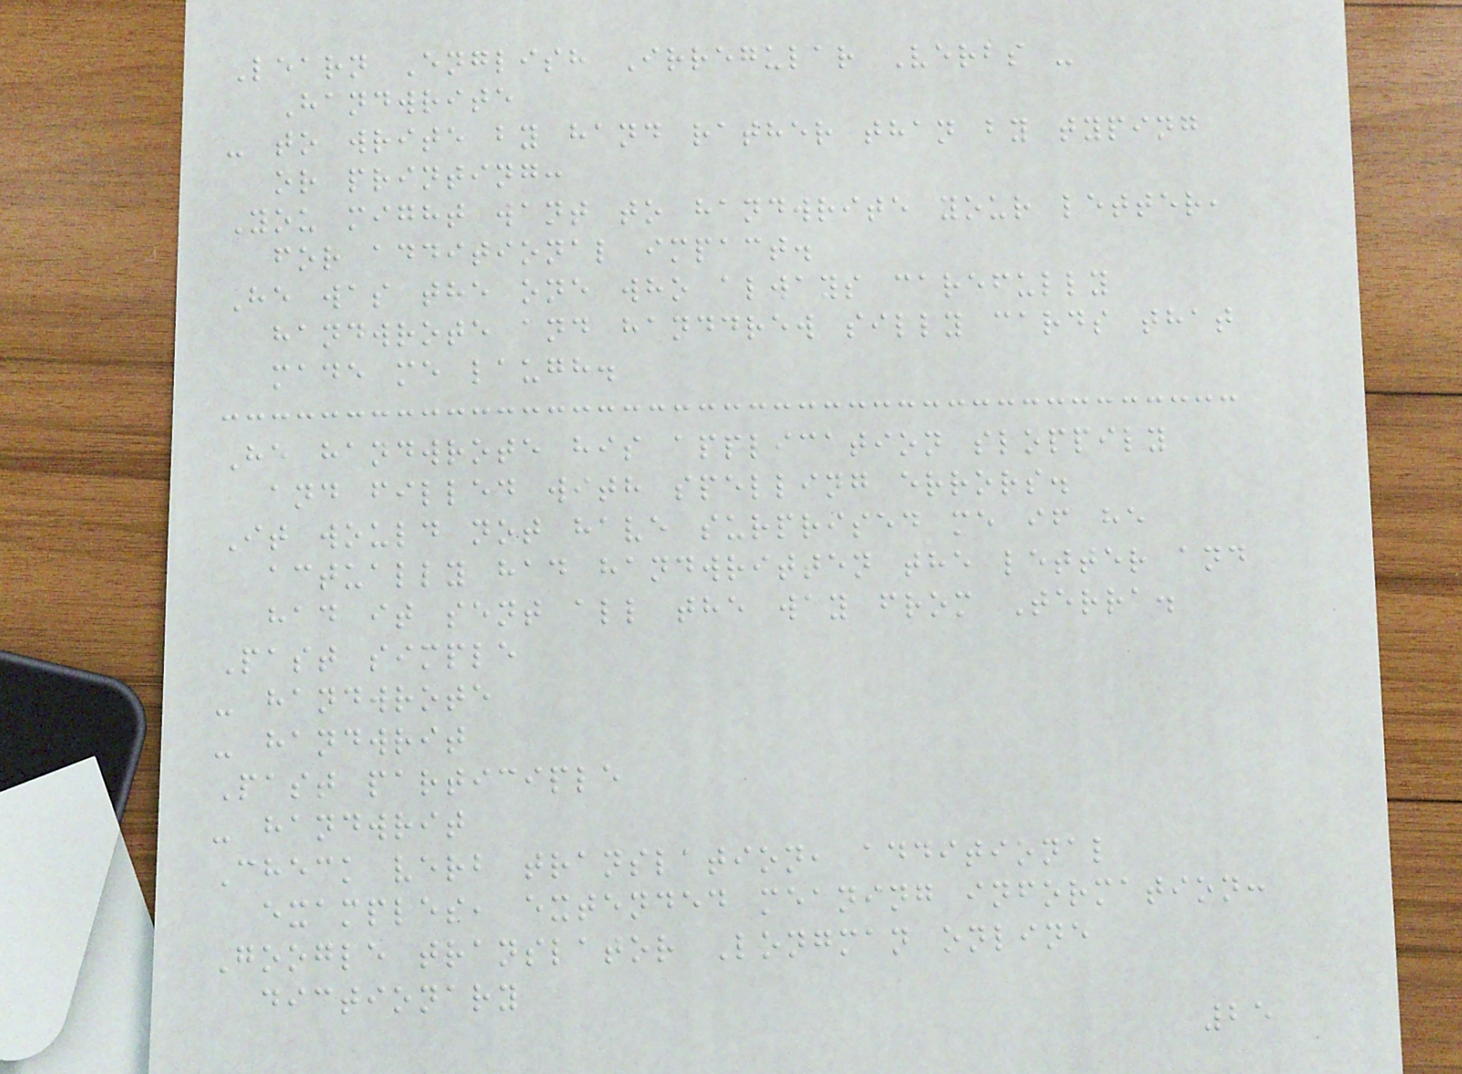Learn English Irregular Verbs -
Handwrite
- to write by hand rather than by typing
or printing:
You might want to handwrite your letter,
for additional impact.
He was the one who always carefully
handwrote and handdrew silly cards that
made me laugh.
He handwrote his application sloppily
and filled with spelling errors.
It would not have surprised me if he
actually had handwritten the letter and
had it sent all the way from Terra.
Past simple
- handwrote
- handwrit
Past participle
- handwrit
Check verb translation, additional
examples, extended meaning information:
Google translator Longman online
dictionary
25
